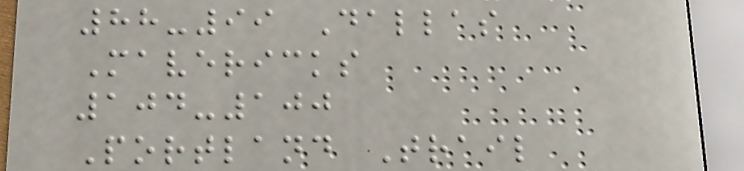88-99 Dallas
Mavericks
104-100
Portland Trail
